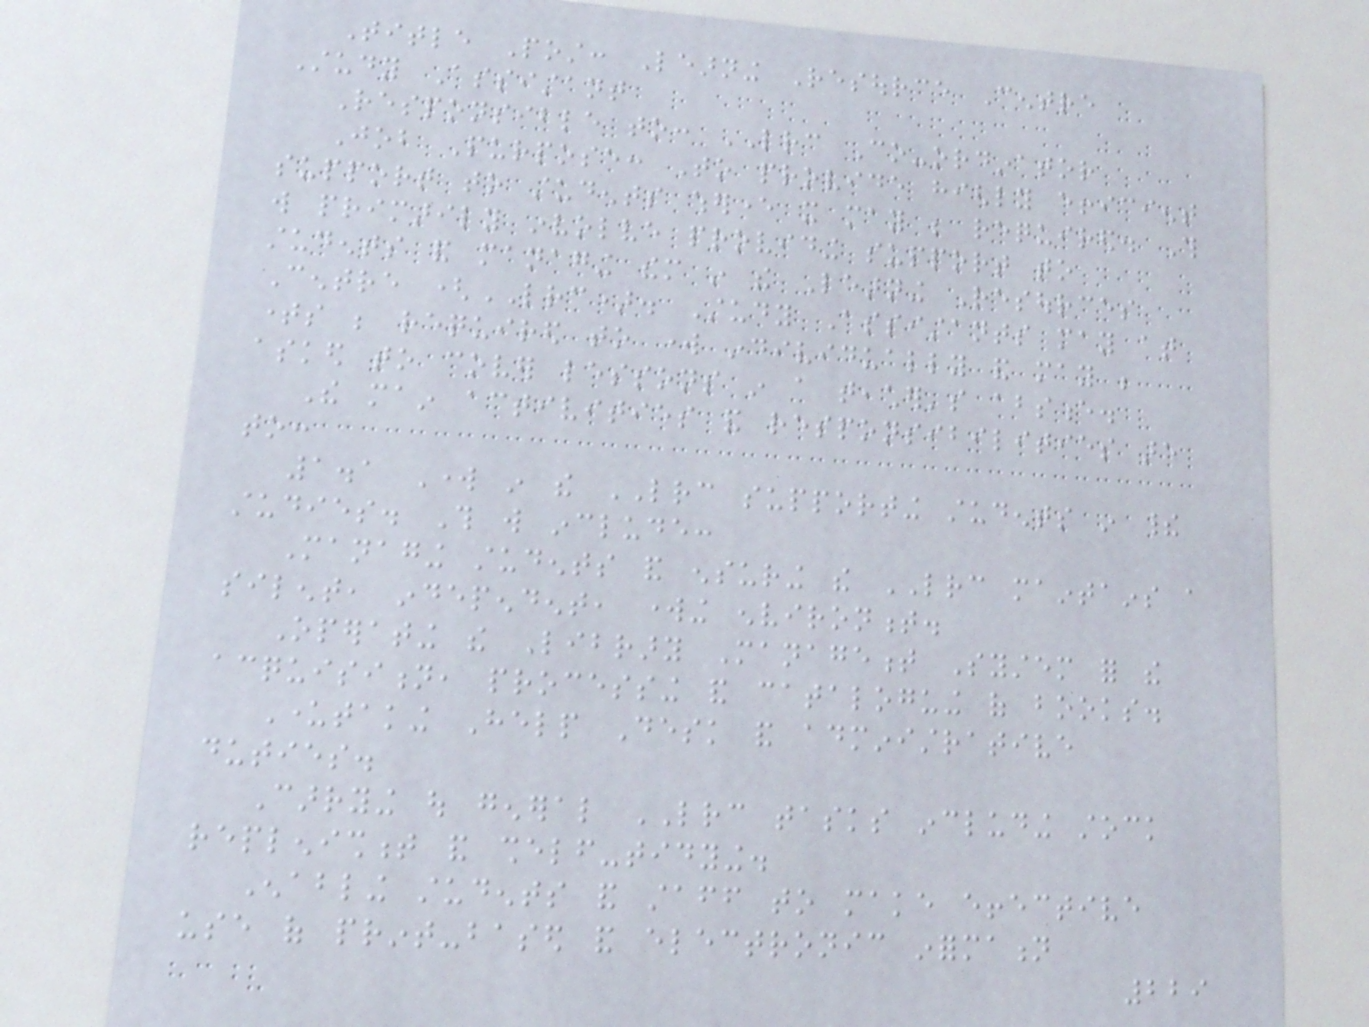Title Post: Learning Resource Centre
Study Assistant
Responsible to: LRC Co-ordinator
Job Purpose: To provide highly efficient
support to students wherever it may be required. This
will primarily involve providing support to
students and managing them in the Learning Resources
Centre (LRC). Study Assistants may at
times be required to work individually and may be
asked to cover lessons in a teacher's absence.
The main activities and responsibilities are
to:
1.1 Work in the LRC supporting students in their
studies. This will include:
Managing students and ensuring the LRC maintains a
silent, independent, working environment.
Operating the Library Management System for the
acquisition, processing and cataloguing of books.
Undertaking Help Desk and administrative
duties.
Carrying out general LRC tasks including stock
replenishment and shelf-tidying.
Enabling students and staff to make effective
use of print-based and electronic information
229
